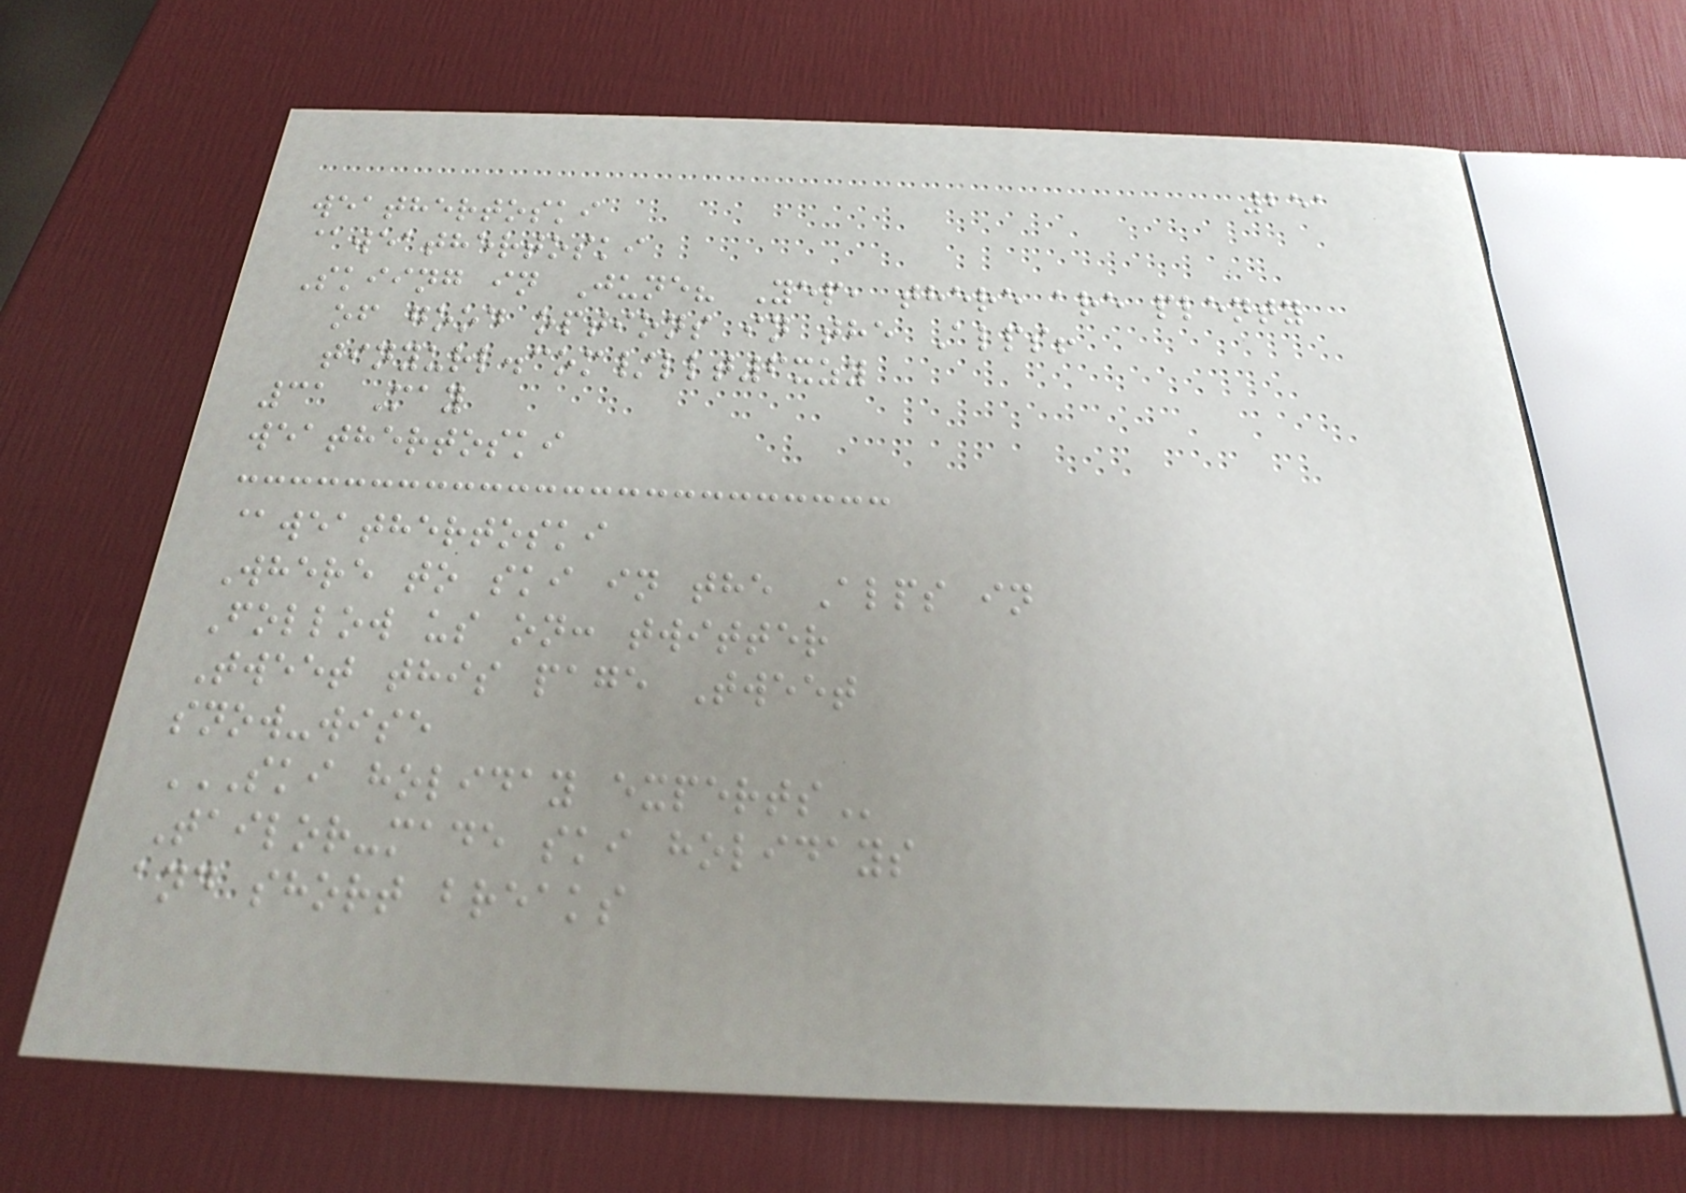251
weathertoski
@weathertoski
Skiing in June? Yep, there are plenty
of good options in the Alps!
tinyurl.com/llt6xzy
31 May
weathertoski
@weathertoski
Where to ski in the Alps in
Follow us on: twitter
Tweet this page Tweet
snow-wise
SKI HOLIDAY EXPERTS
Tailor-made ski holidays
and short breaks
